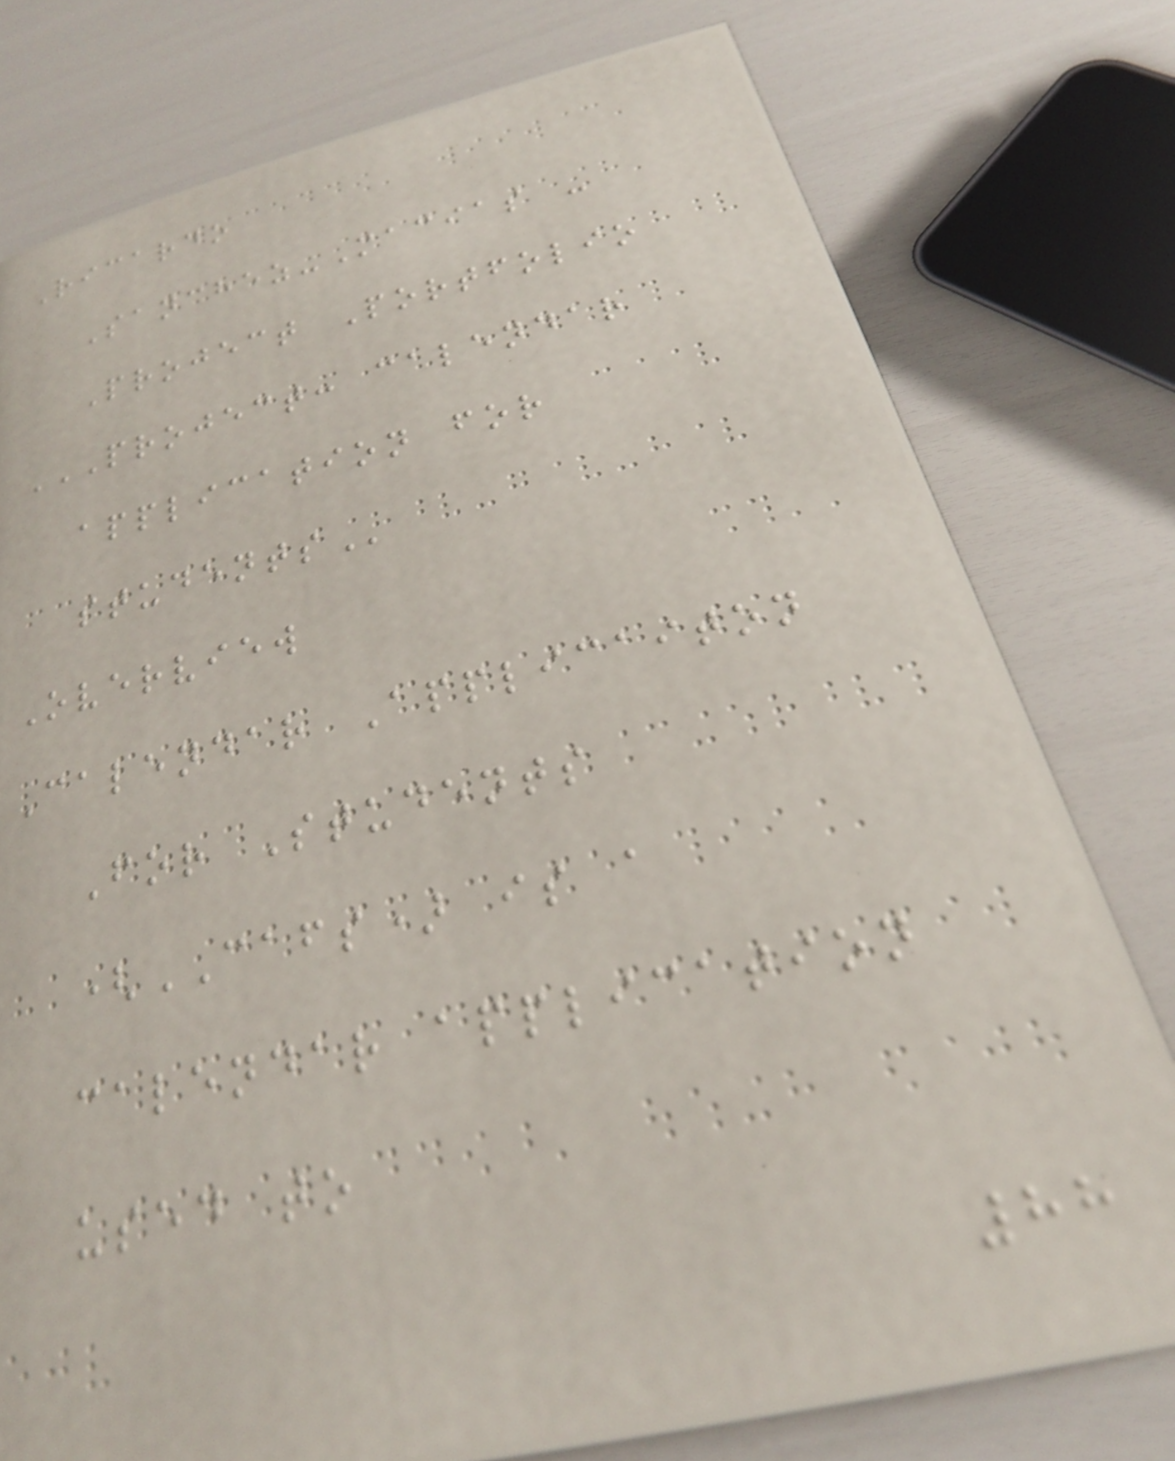Ricardo
Sanchez-Macias -
Project Portfolio
PROJECT: CALENDAR
APPLICATION FOR
STUDENTS
Overview
Calendar Applicaiton
For Students
(CAFS) is a
calendar application
used to
88
